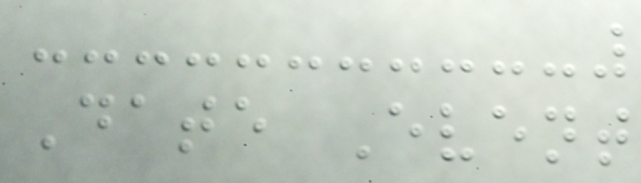Date Event
